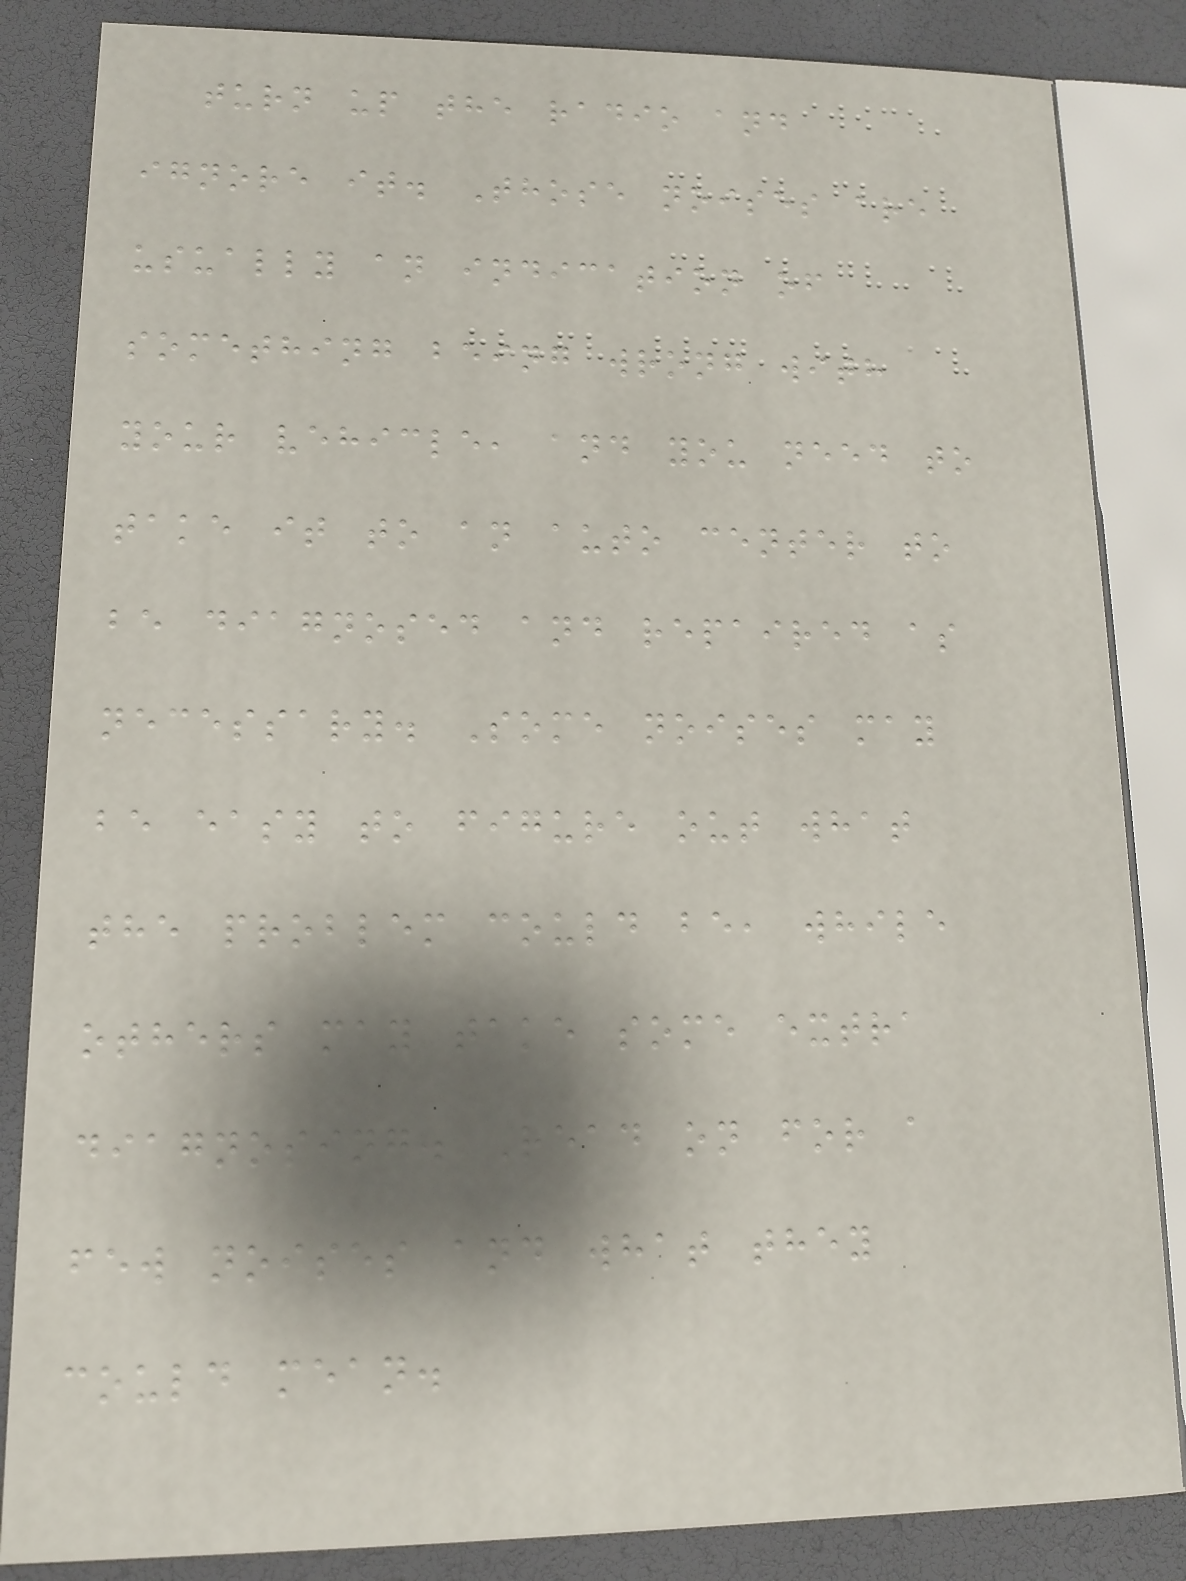turn up the radio and
ignore it. Those noises are
usually an indication of
something being wrong with
your vehicle, and you need to
take it to an auto center to
be diagnosed and repaired as
necessary. Some noises may
be easy to figure out what
the problem could be, while
others may take some extra
diagnosing. Read on for a
few noises and what they
could mean.
